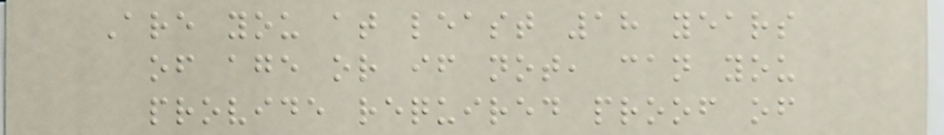Are you at least 18 years
of age or if not, can you
provide required proof of
